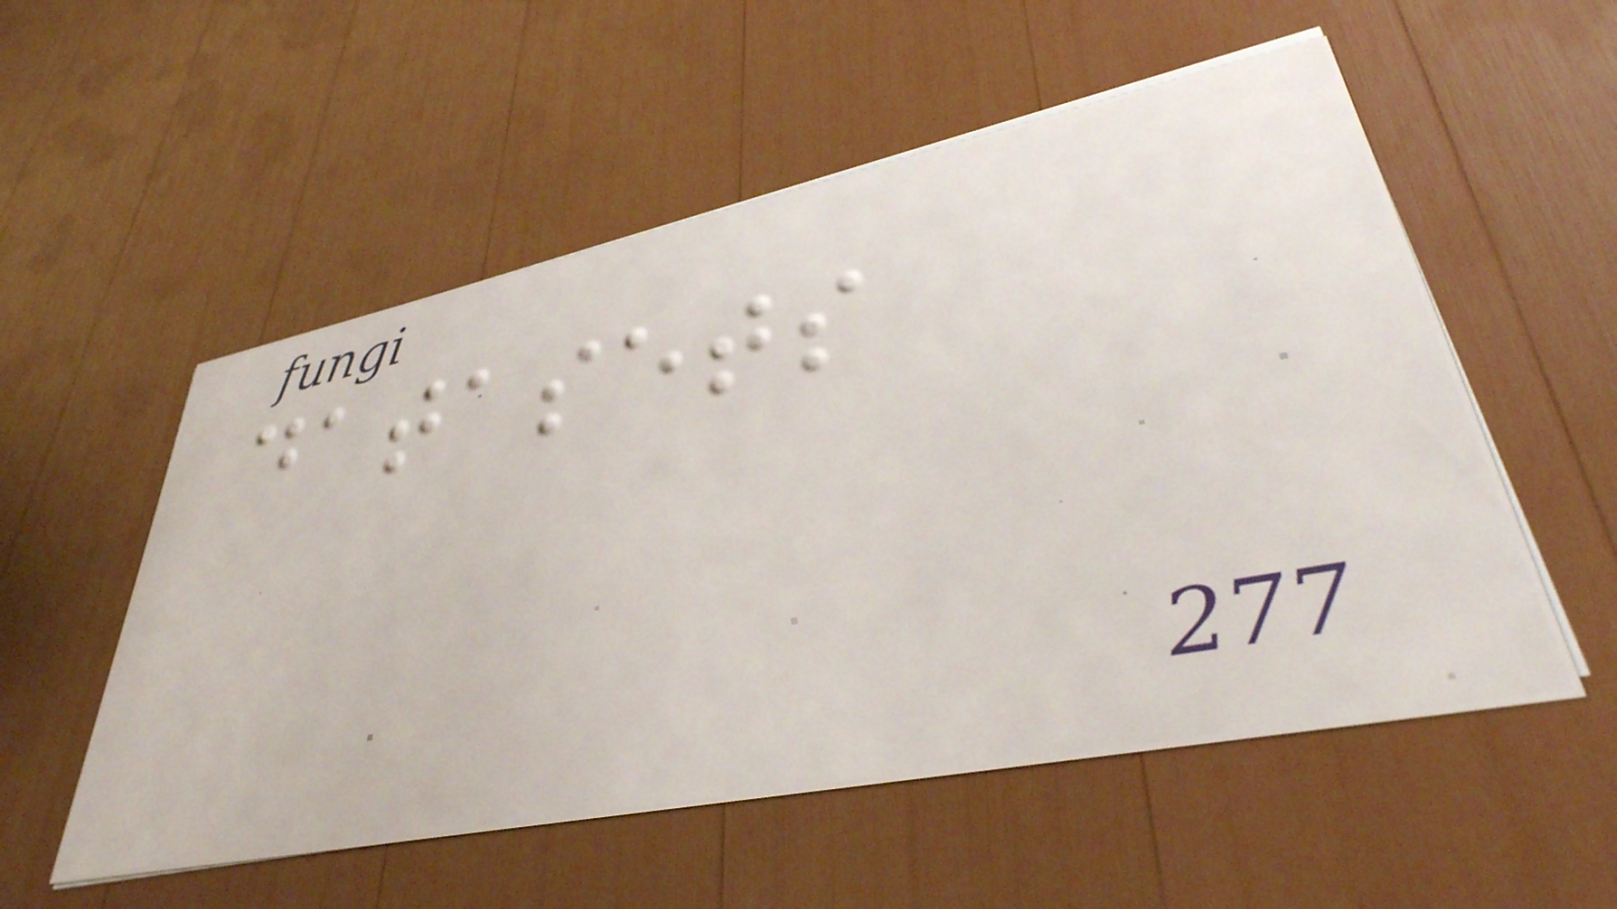datasets
